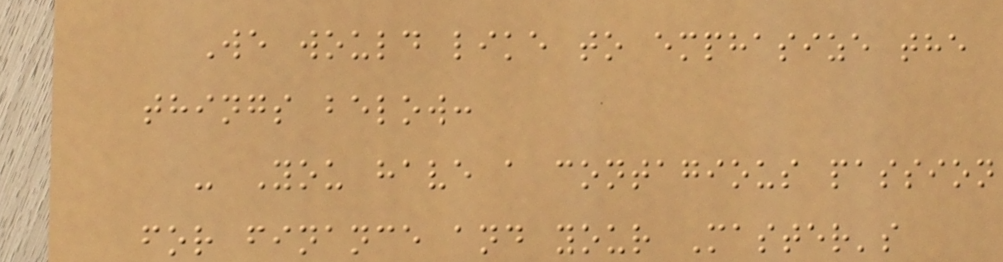We would like to emphasize the
things below:
- You have a contagious passion
for finance and your Master's
